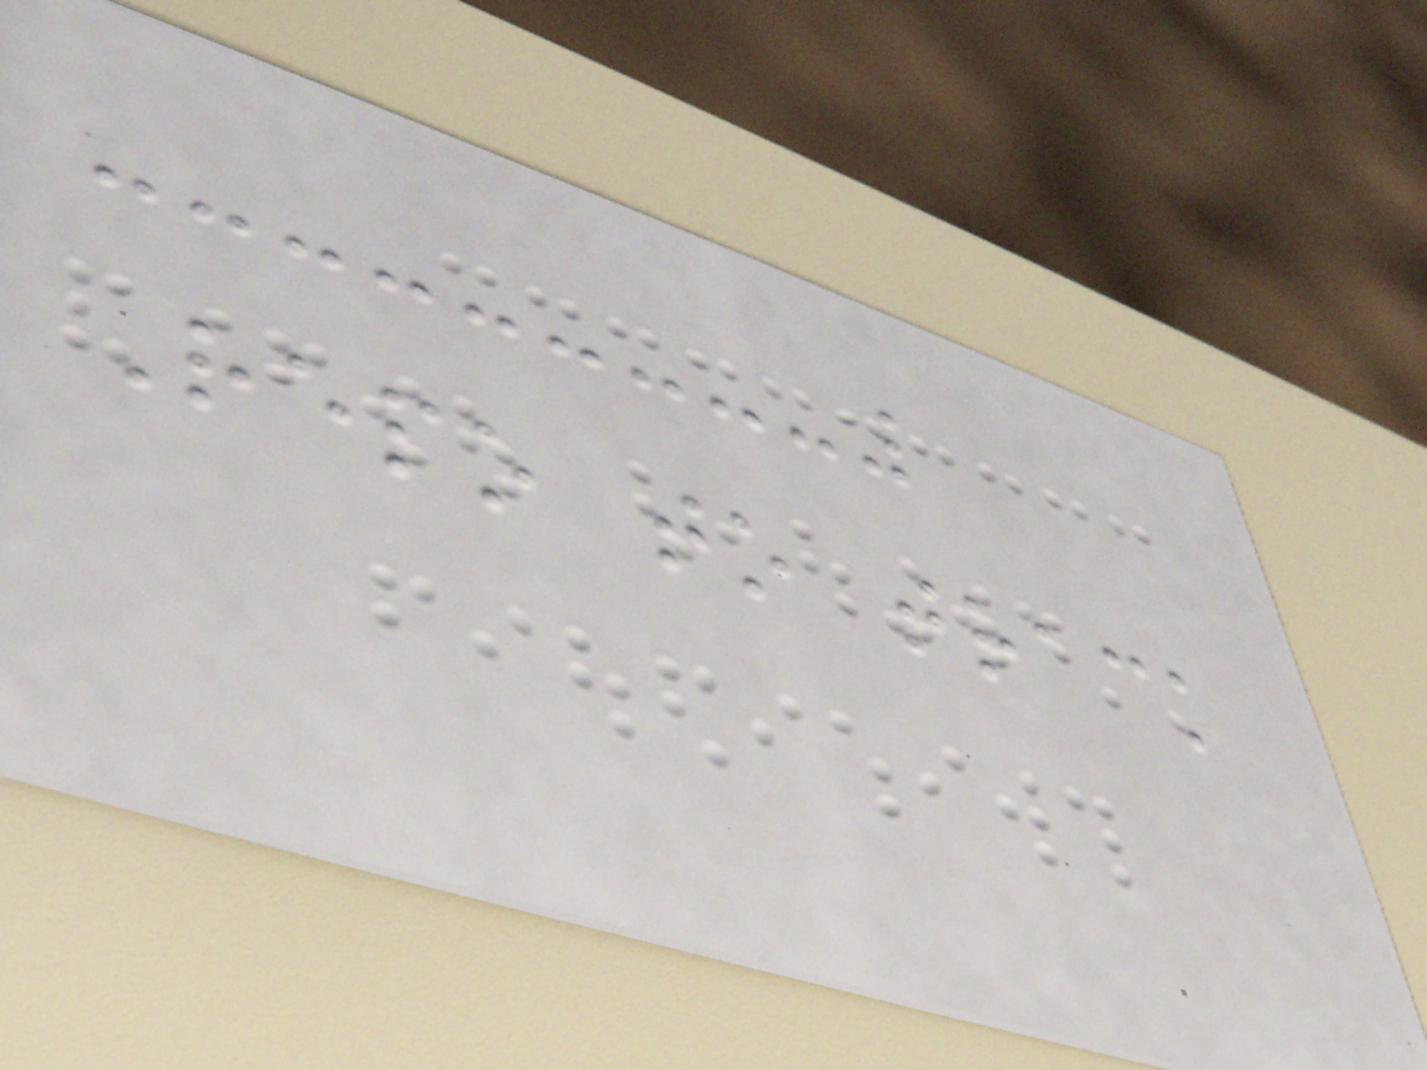Repo to track
